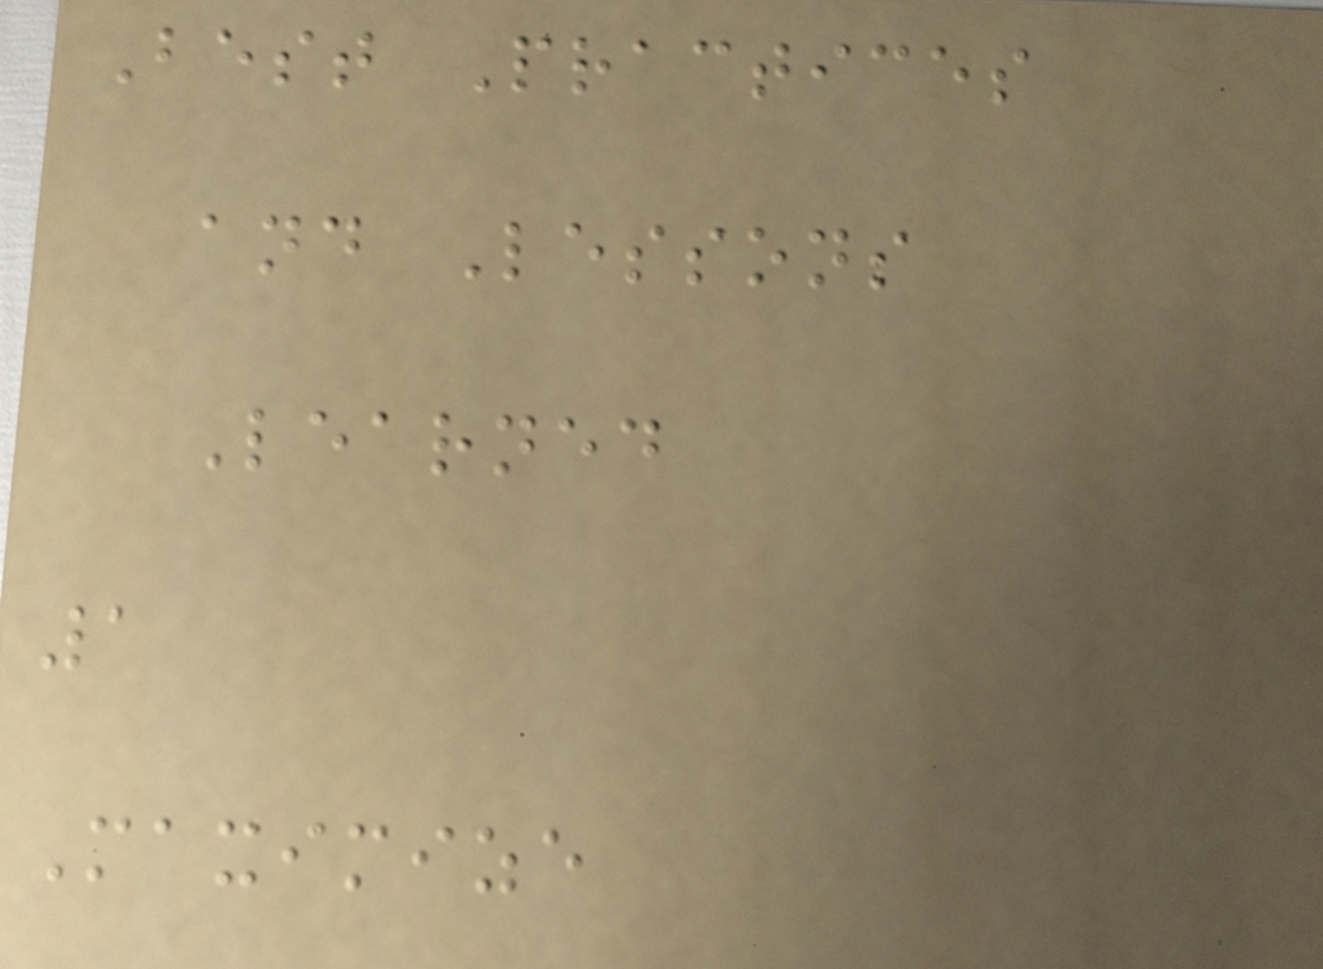Best Practices
and Lessons
Learned
1
Maximize
